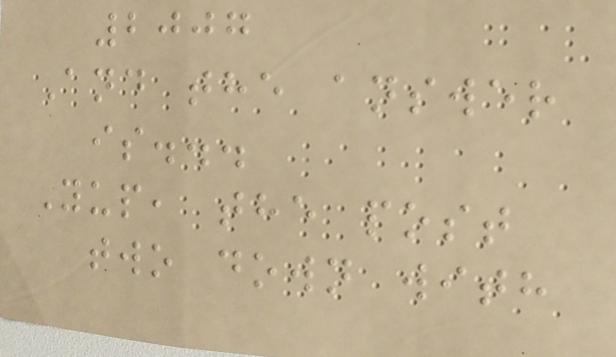2007
And the answer
is...
Yup, the post
two down with
